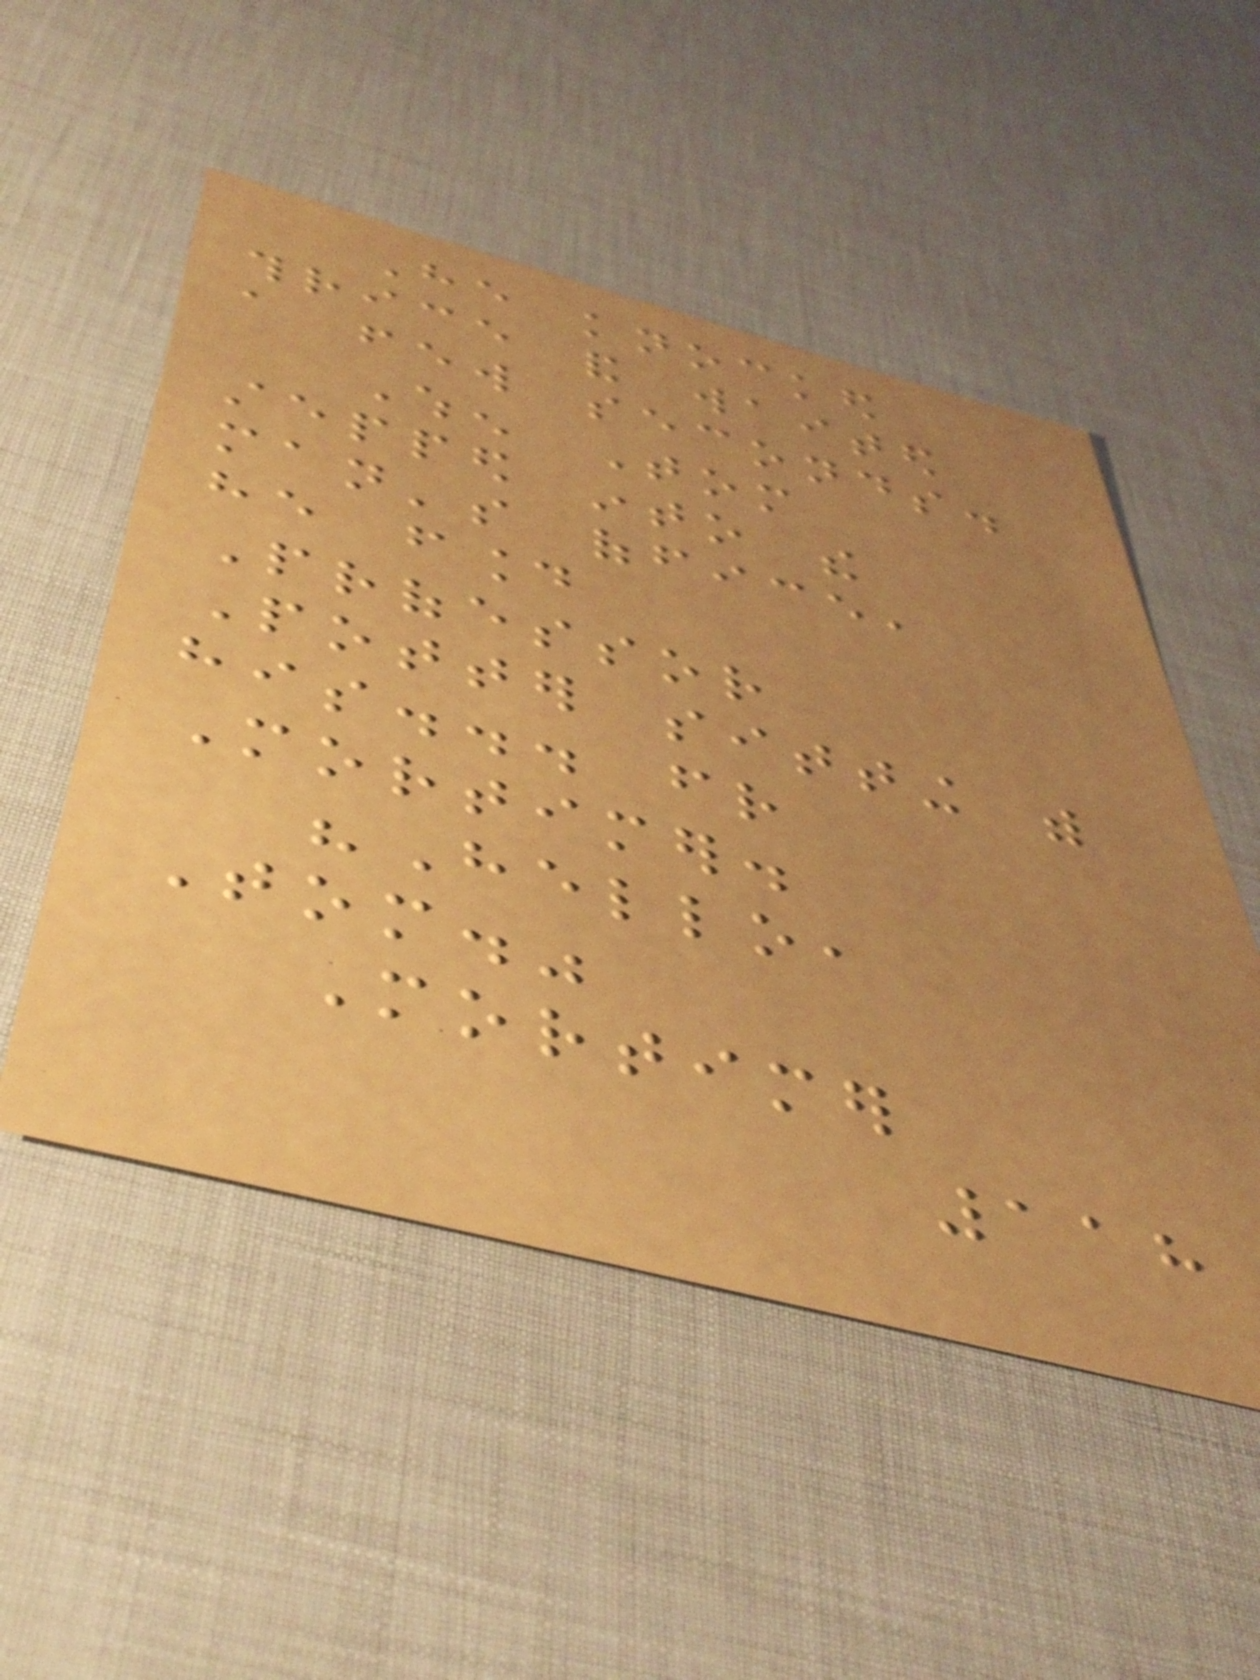He knocked
thrice and waited
a few seconds.
When Tom
stepped into the
man's office,
he found
Professor
Potter sitting with
his... friend
Mortimer.
"Hello,
Tom."
Mortimer
118
